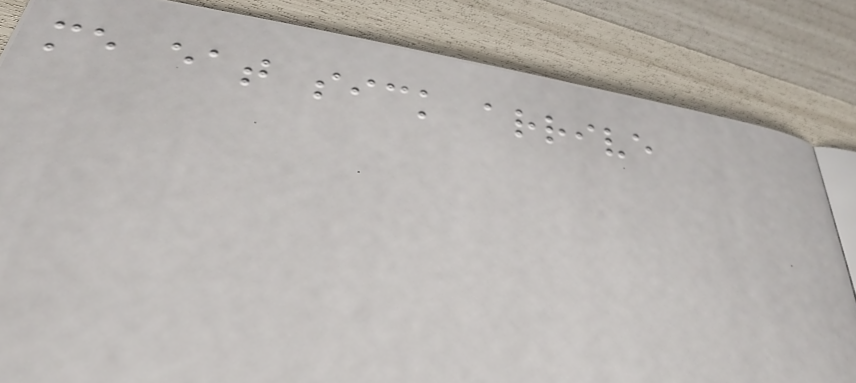me eat sick arrive
